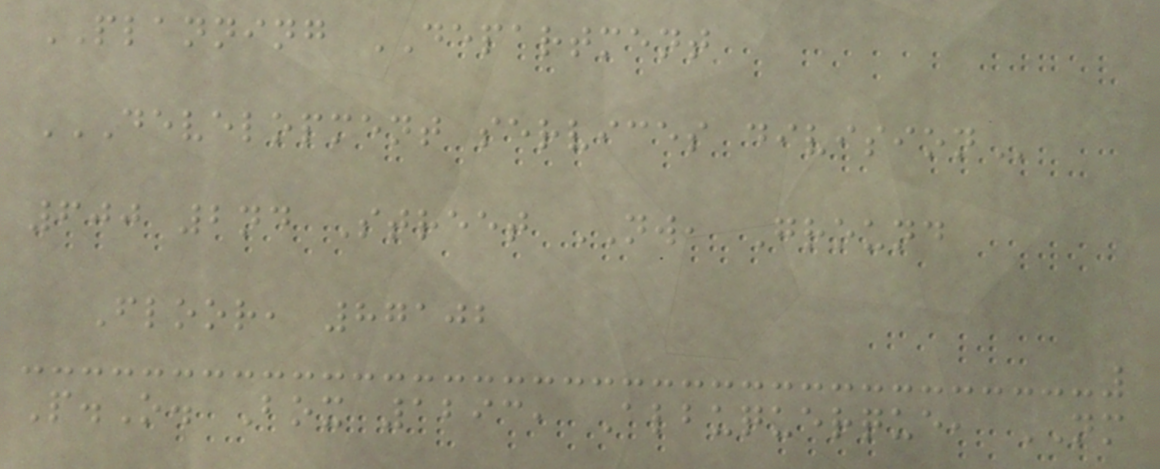PLANNING DEPARTMENT
DEVELOPMENT SERVICES DIVISION
600 2nd Street NW, Ground
Floor, 87102
P.O. Box 1293, Albuquerque, NM
